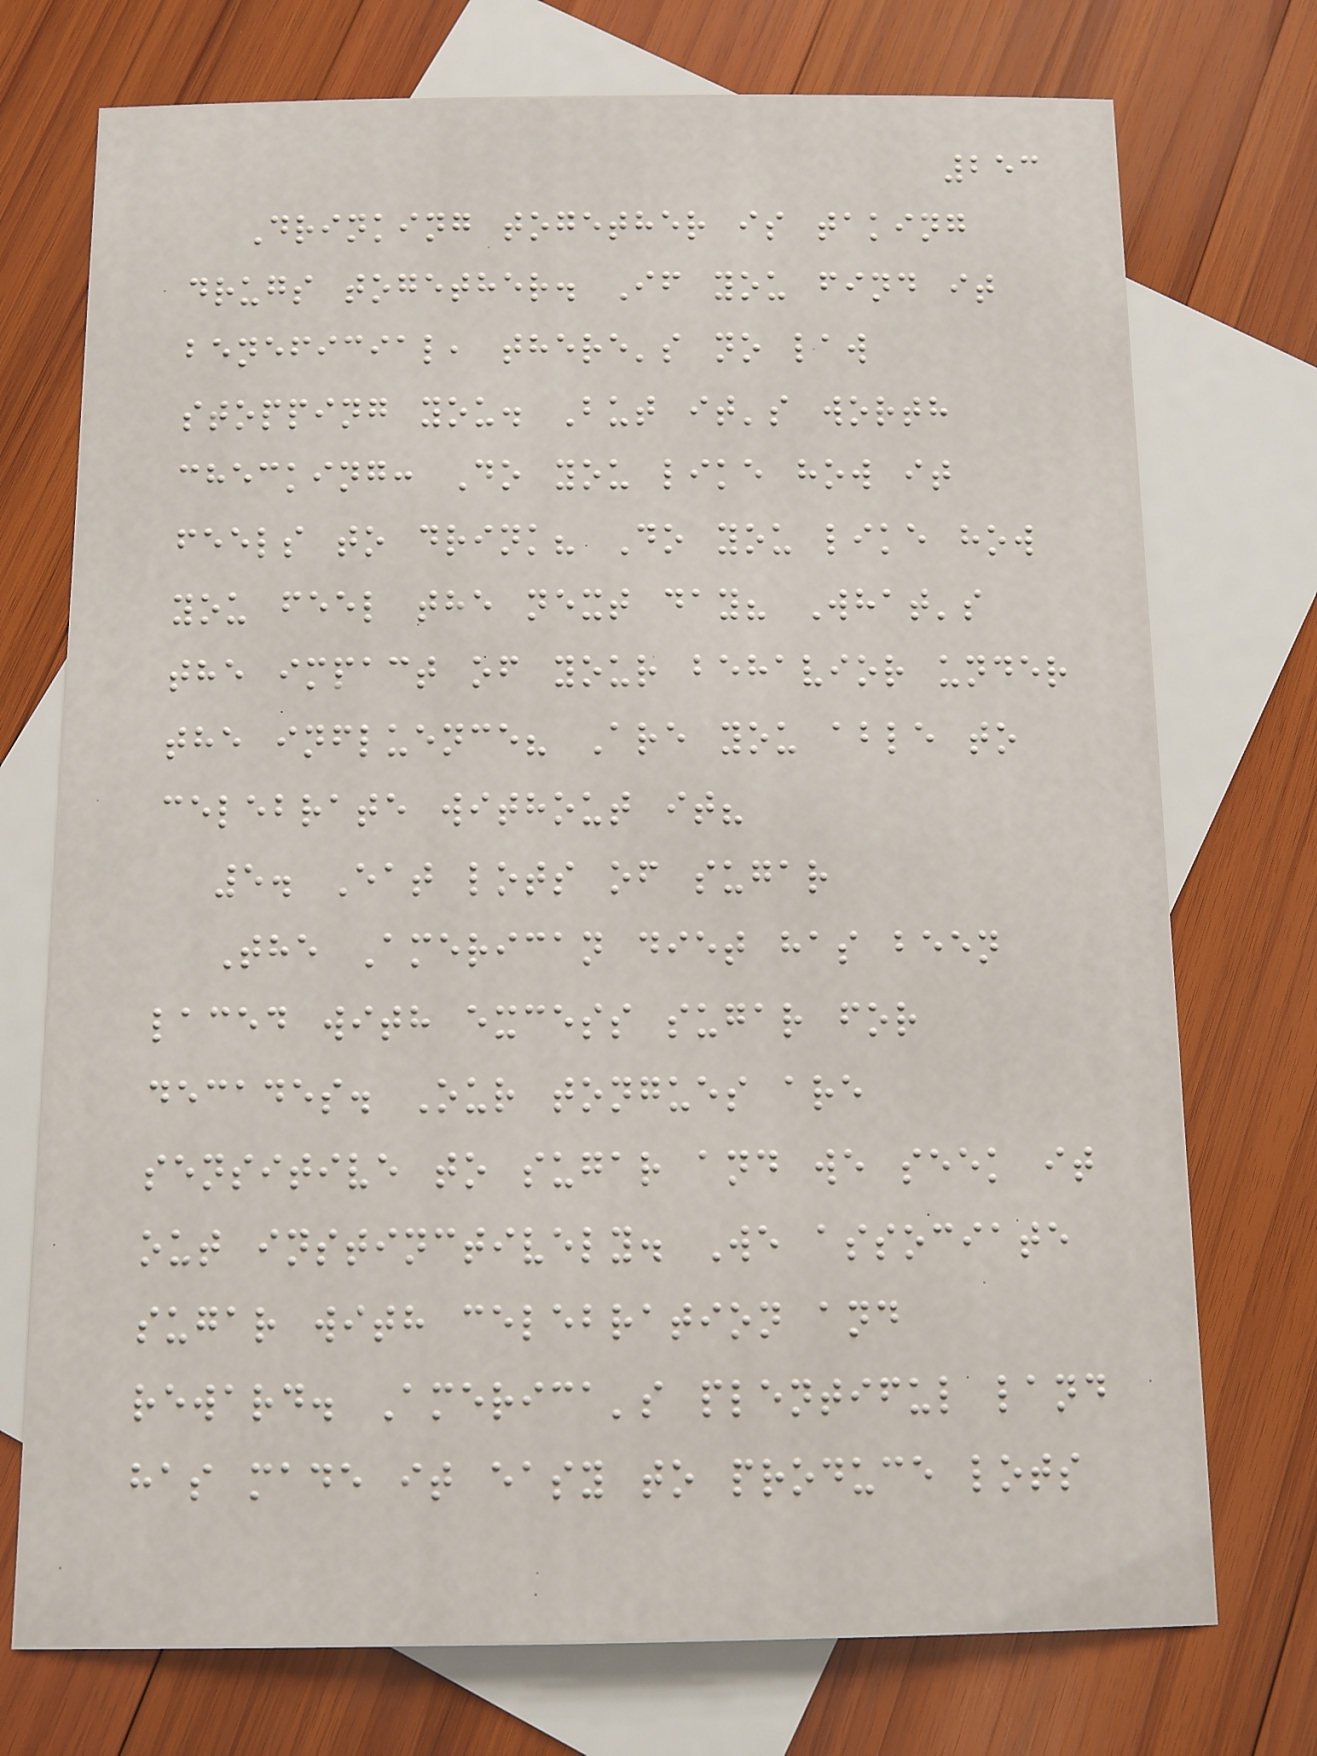253
Drinking together is taking
drugs together. If you find it
beneficial, there's no law
stopping you. But it's worth
checking: Do you like how it
feels to drink? Do you like how
you feel the next day? What's
the impact of your behavior under
the influence? Are you able to
celebrate without it?
5. Eat lots of sugar
The American diet has been
laced with excess sugar for
decades. Our tongues are
sensitive to sugar and we seek it
out instinctively. We associate
sugar with celebration and
reward. America's plentiful land
has made it easy to produce lots
